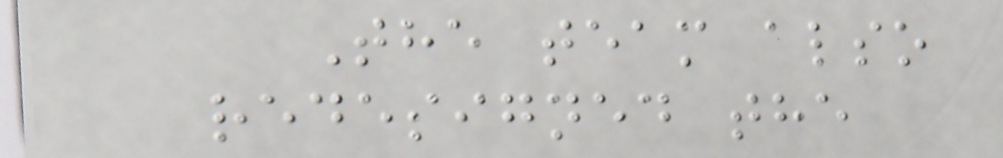The team also
redesigned the
